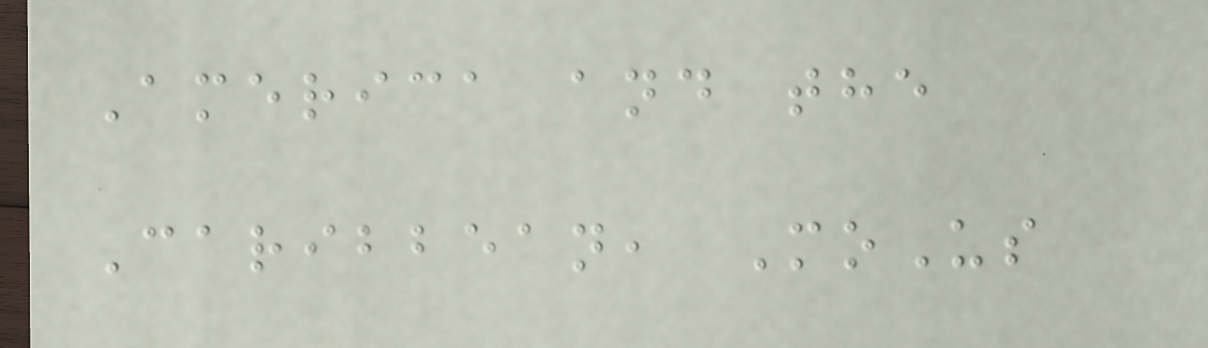America and the
Caribbean, MoUs
